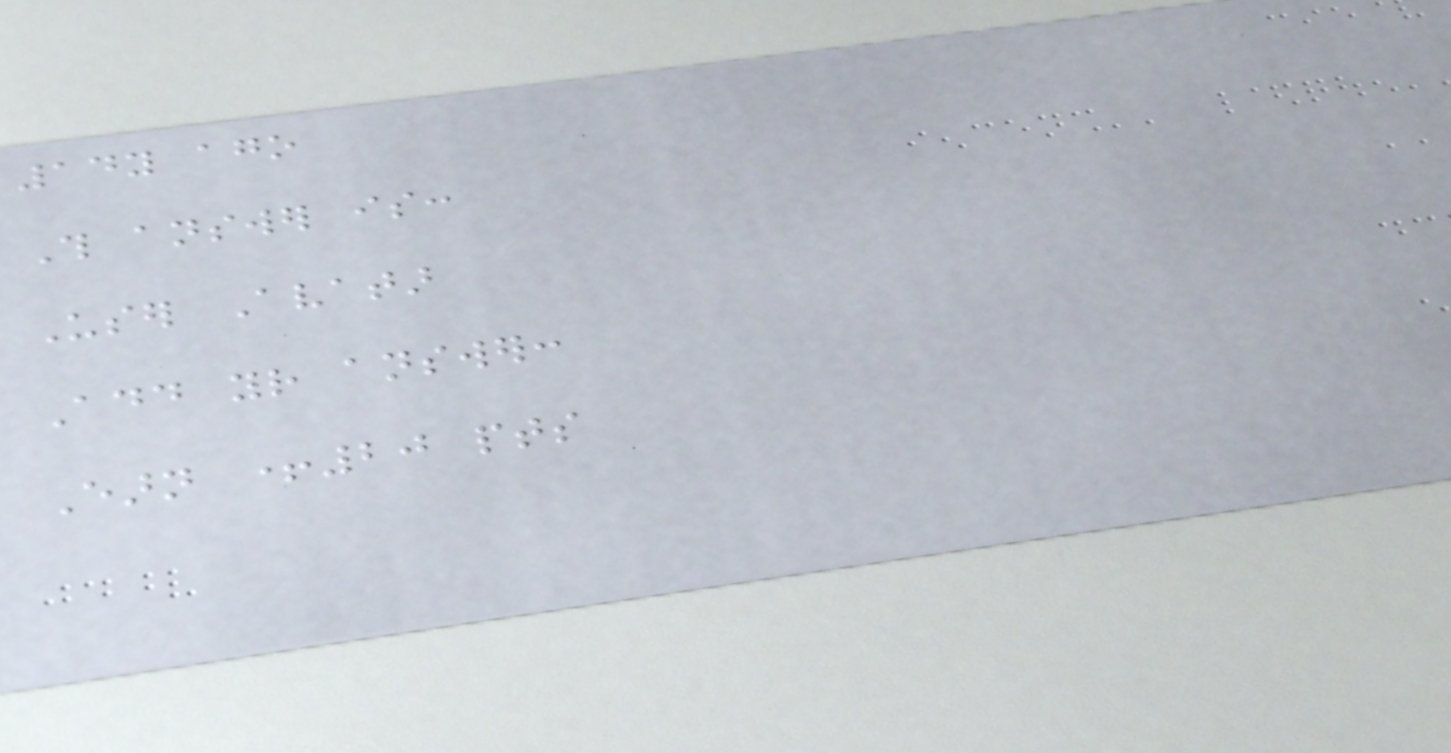14y ago
This answer is:
User Avatar
Add your answer:
Earn +20 pts
